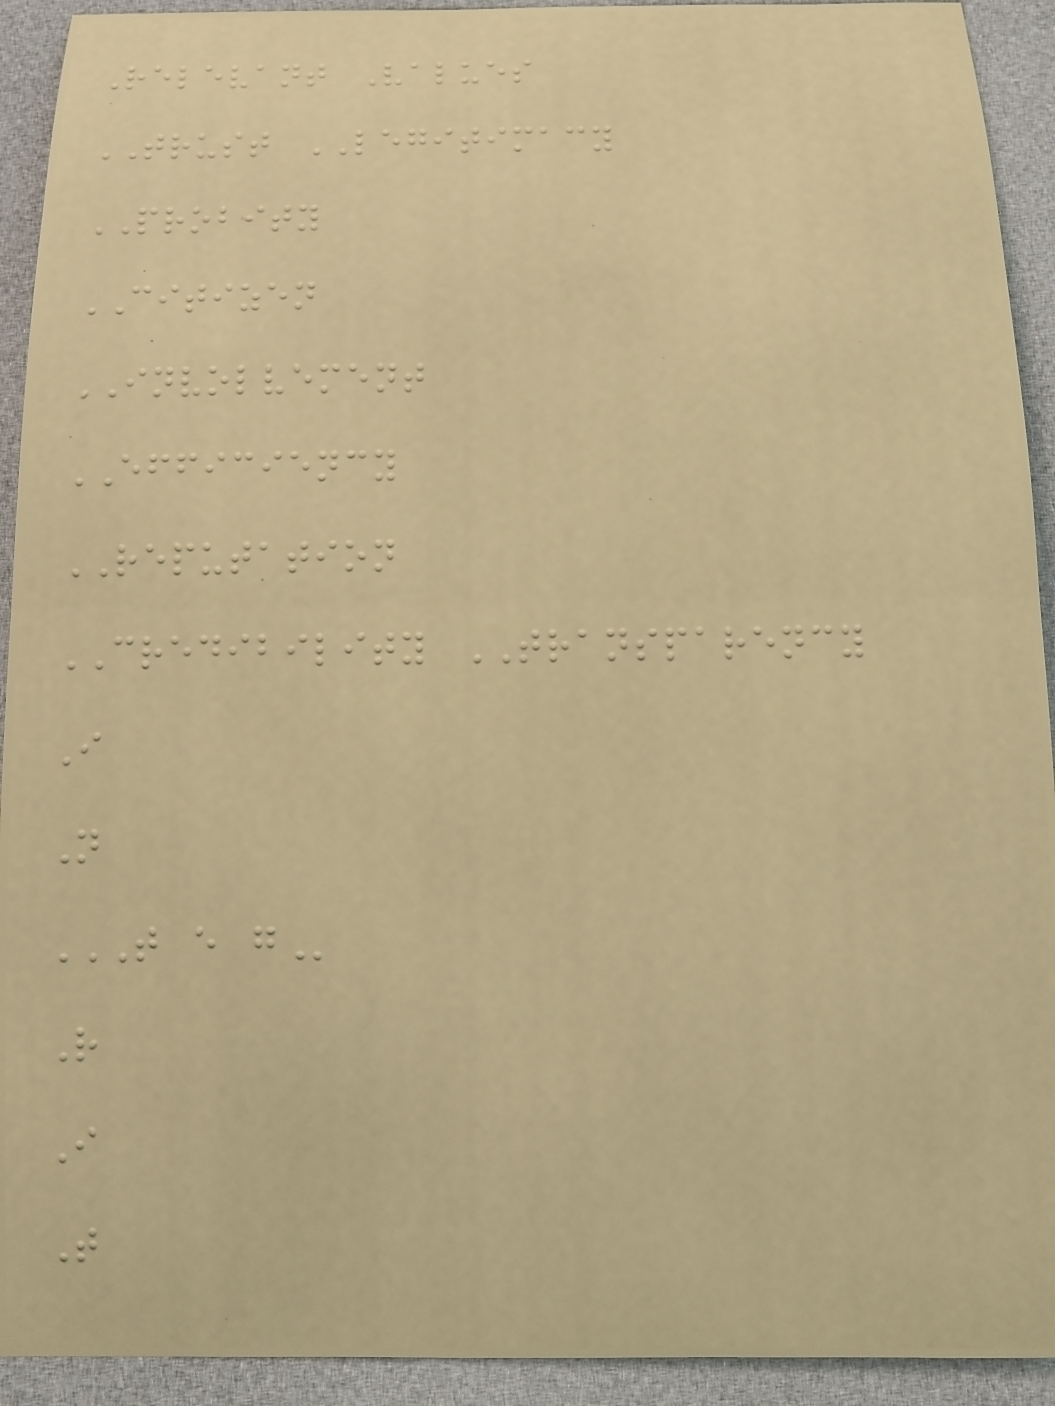Relevant Values
TRUST LEGITIMACY
PROBITY
CITIZEN
INVOLVEMENT
EFFICIENCY
REPUTATION
CREDIBILITY TRANSPARENCY
I
N
T E G
R
I
T
